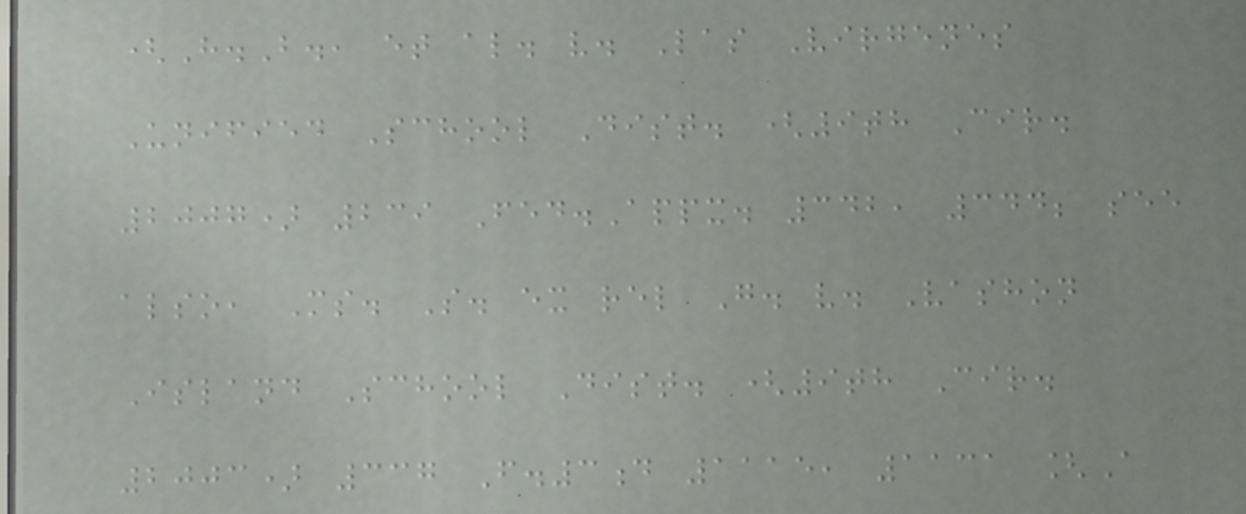(H.B., et al. v. Las Virgenes
Unified School Dist. (9th Cir.
2007) 239 Fed.Appx. 342, 344; see
also, Ms. S. ex rel G. v. Vashon
Island School Dist. (9th Cir.
2003) 337 F.3d 1115, 1131 [A
